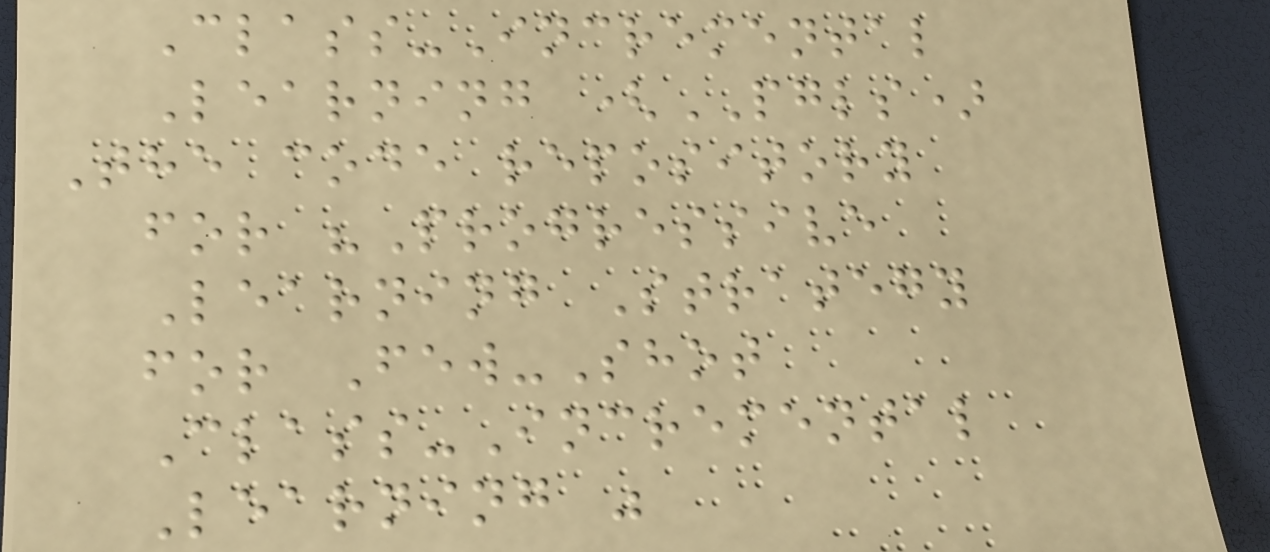Class-Incremental
Learning (PGLS)
The code repository
for "Progressive
Learning Strategy
for Few-Shot
Class-Incremental
Learning "
